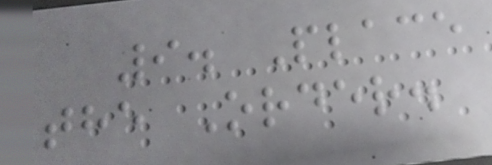9. Place
the Order.
